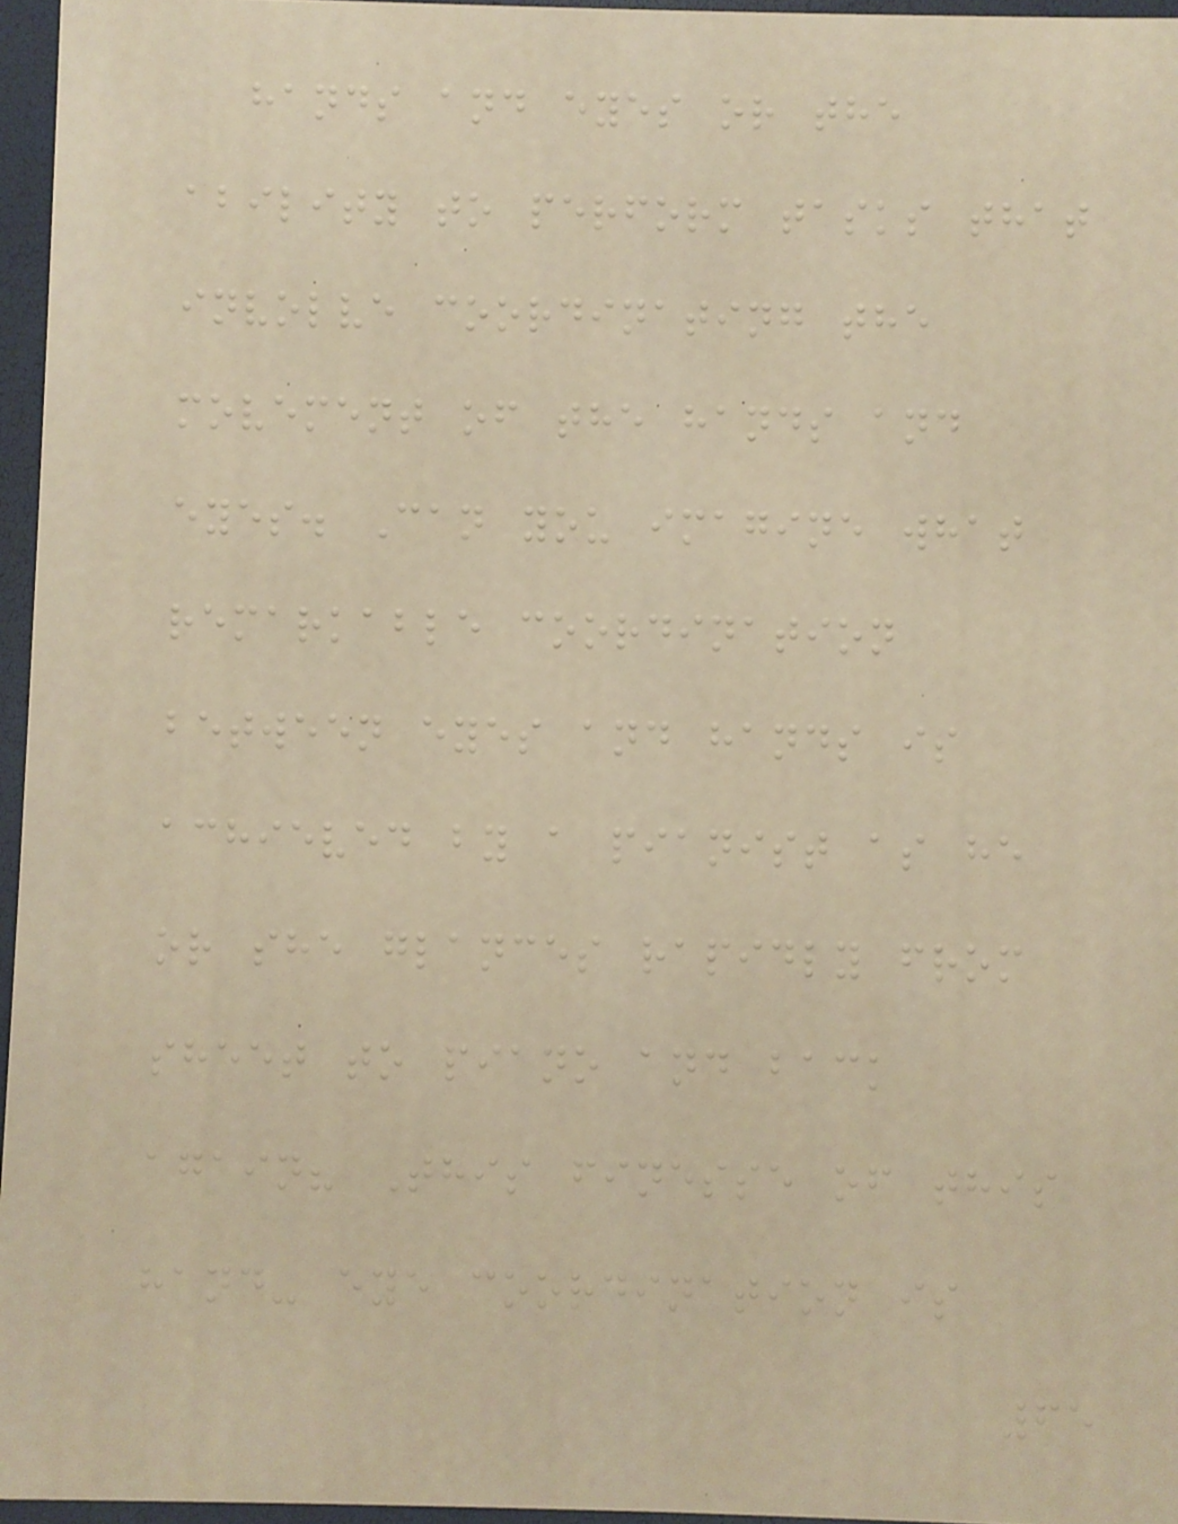hands and eyes or the
ability to perform tasks that
involve coordinating the
movement of the hands and
eyes. Can you imagine what
remarkable coordination
between eyes and hands is
achieved by a pianist as he
or she glances rapidly from
sheet to piano and back
again? This finesse of this
hand- eye coordination is
65
